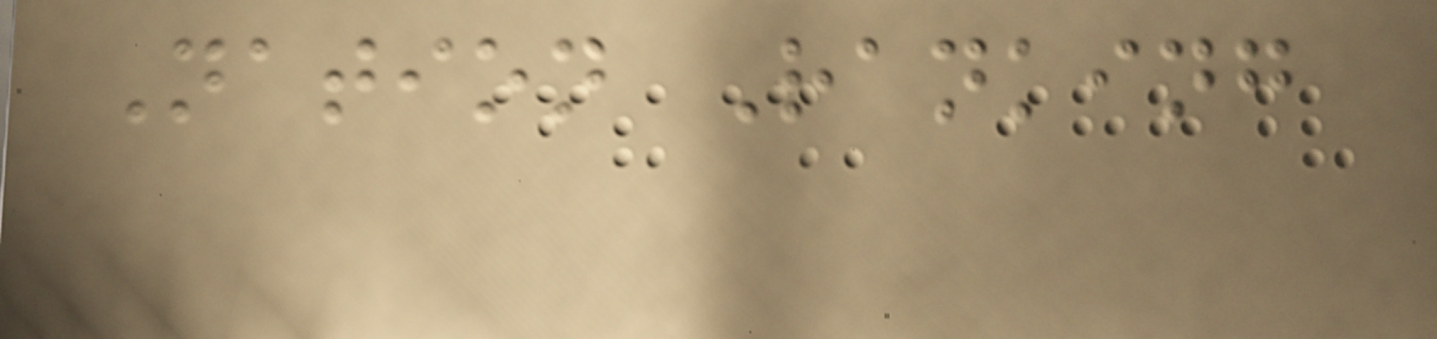Nation Ranking
